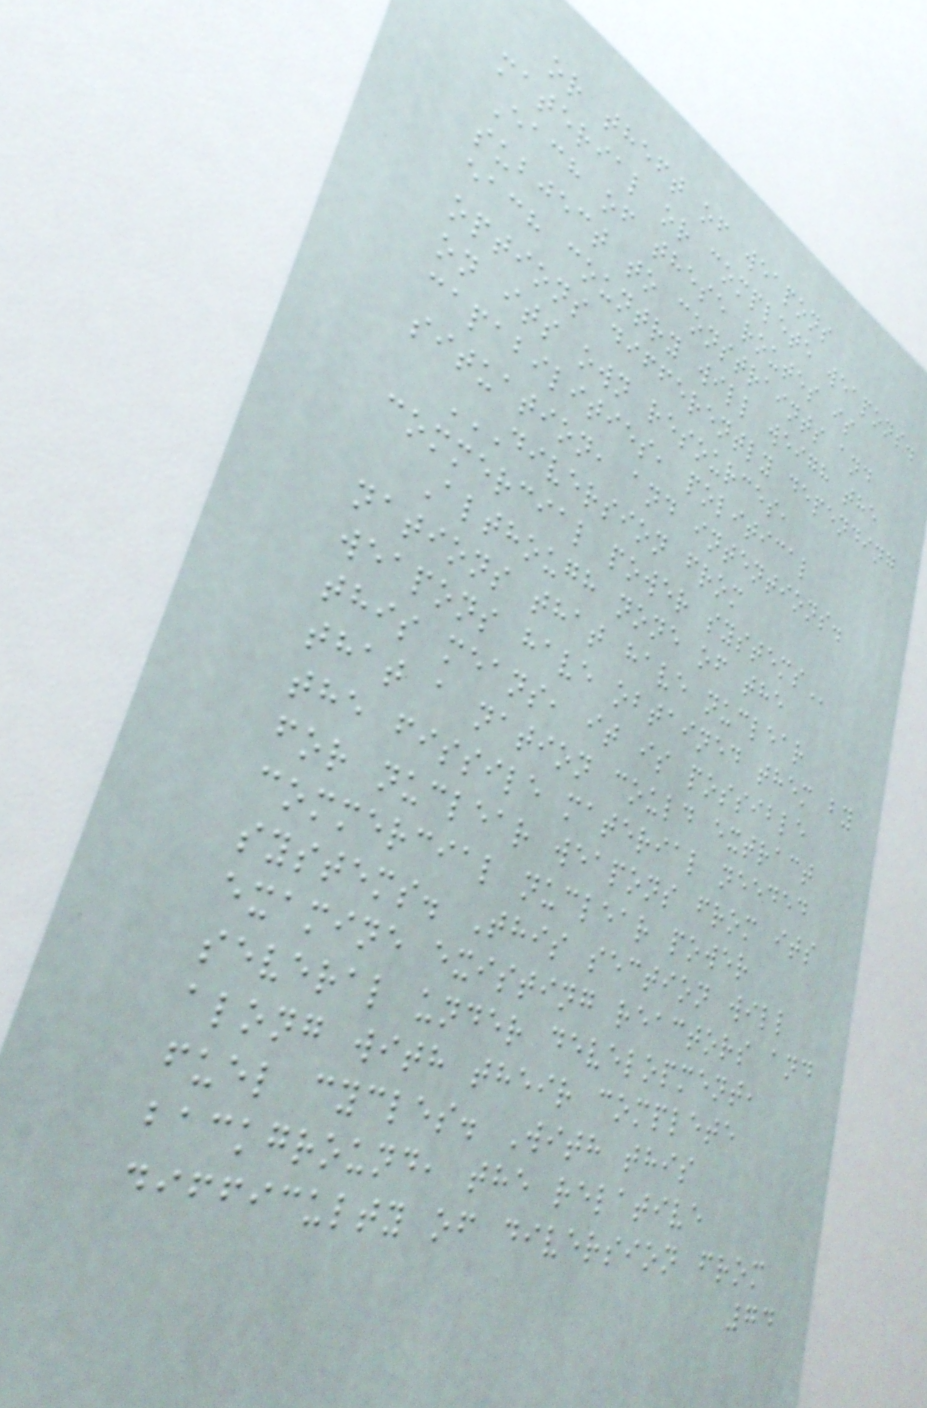or theft of weapons
material or complete weapons.
Each of these routes is
subject to constraints and
each country will weigh the
options differently depending
on its own resources,
capabilities, political
situation, and intentions.
DIVERSION FROM
COMMERCIAL POWER SYSTEMS
Although none of the
nations that have nuclear
weapons have obtained them by
this means, it is possible
that a nation could extract
the fissile material needed
for nuclear weapons from its
commercial nuclear power
systems. This section will
examine existing reactors and
several under development,
along with their complete
fuel cycles. With this
background, the relative
difficulty of diversion from
74
